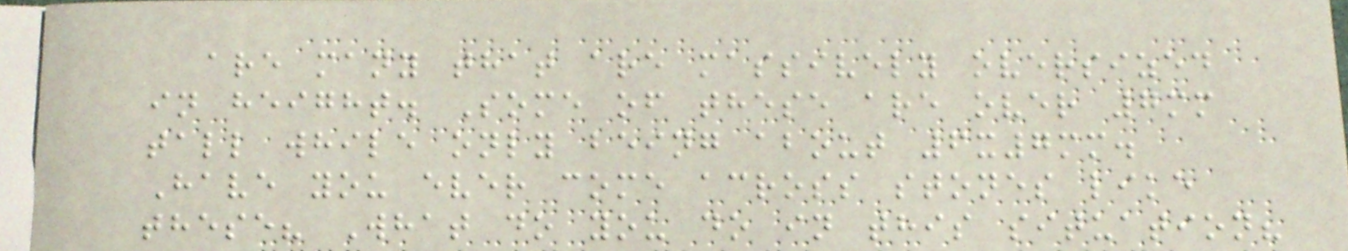are many that are massively oversized
in height. Some of these are over 7mm
tall while only being about 6x7mm.
Have you ever come across stones like
these? What do you do in this situation?
